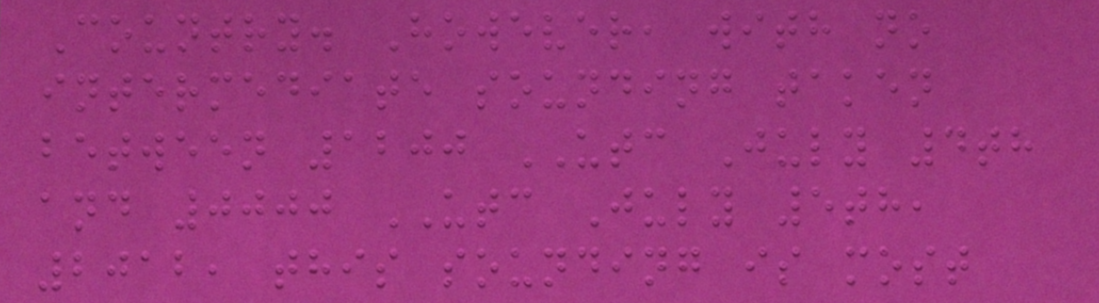Country. However, with no
intermediate sounding taken
between 1200 UTC July 4th
and 0000 UTC July 5th,
2012, this sounding is most
